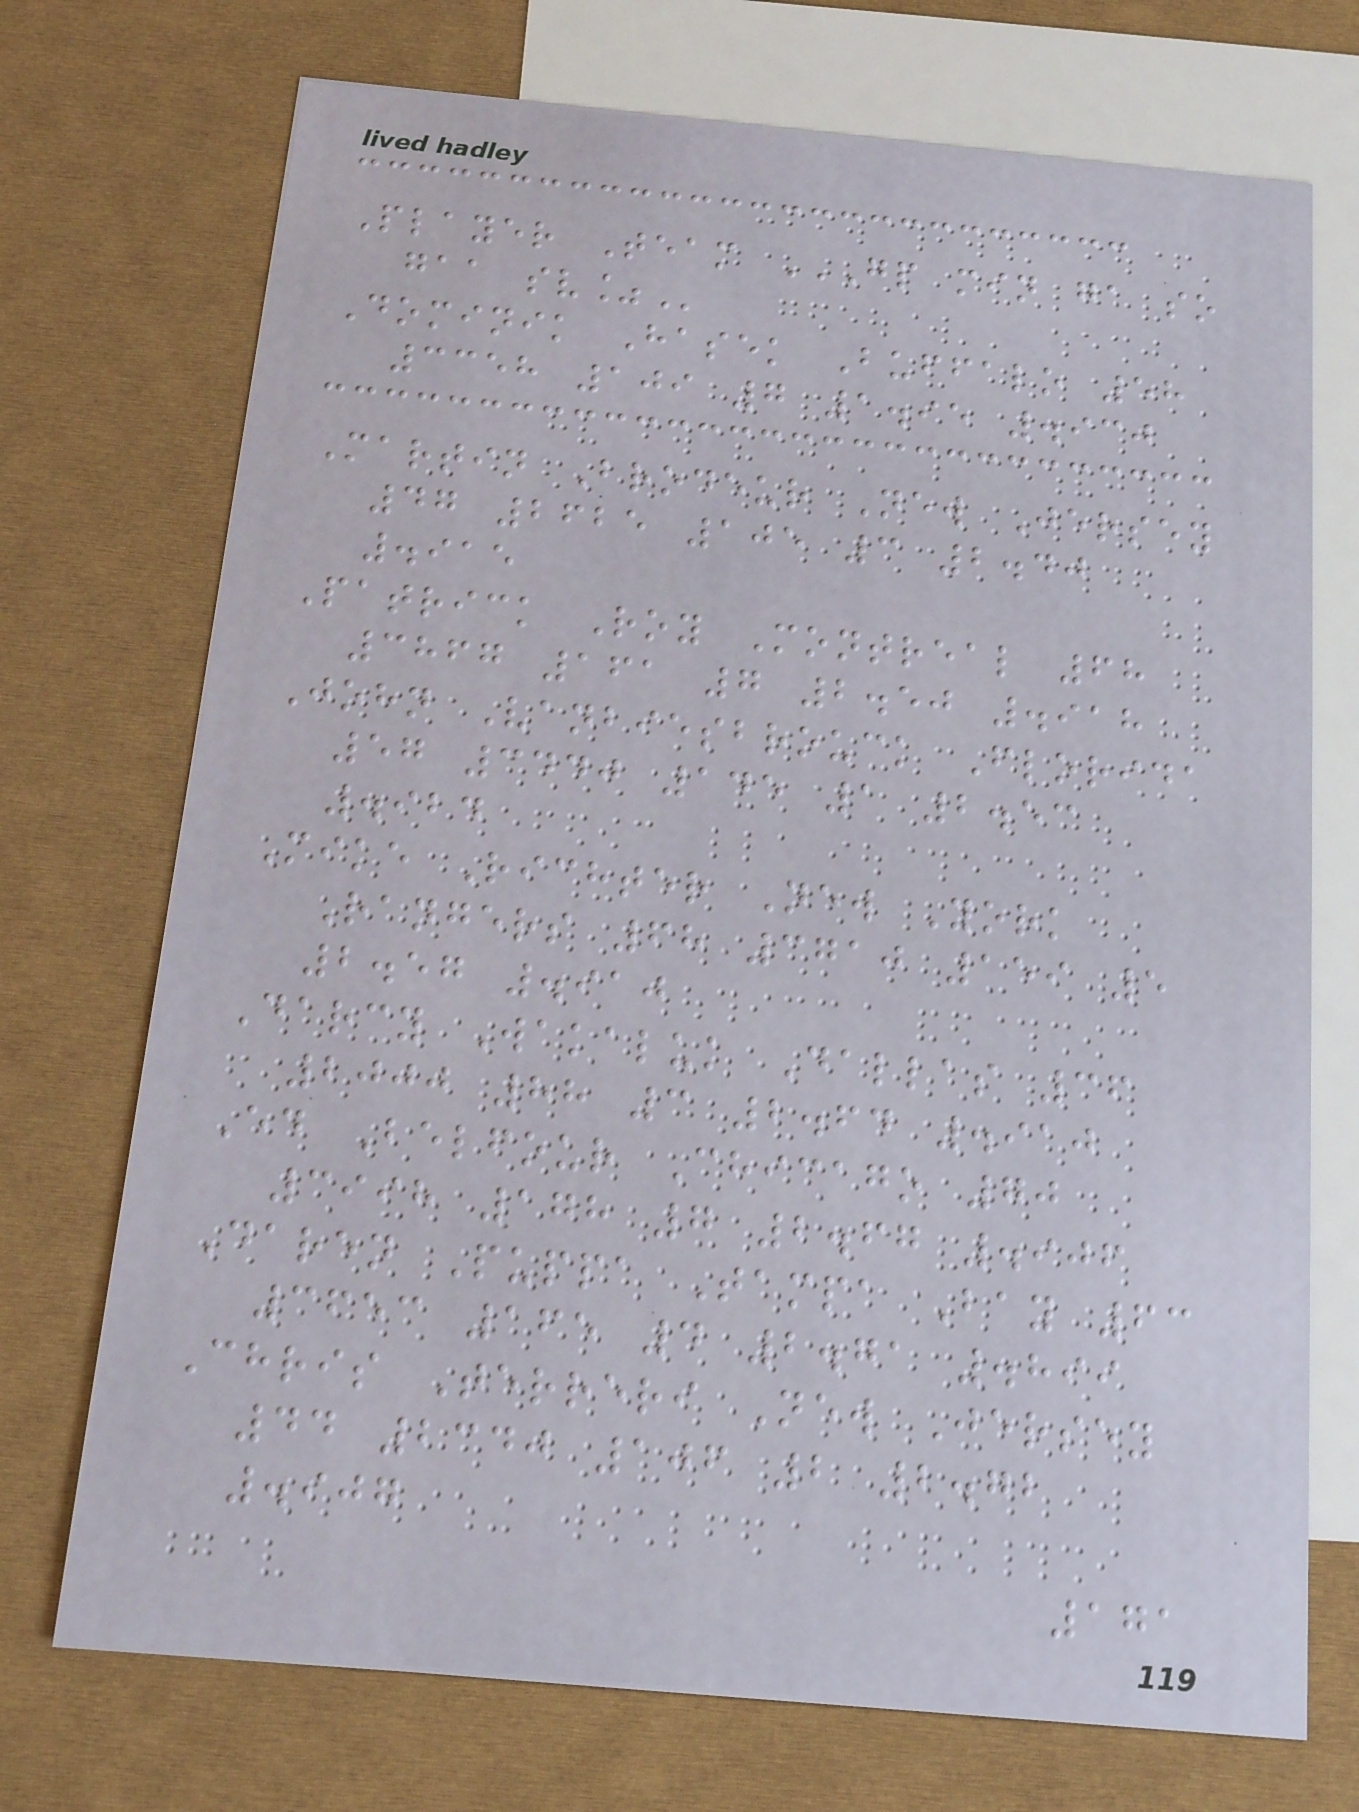Player Team GP MIN GA SO
GAA SV%
Dominik Hasek Buffalo 58
3358 109 7 1.95 .930
Martin Brodeur New Jersey
47 2625 105 3 2.40
.915
Patrick Roy Montreal 68
3867 161 7 2.50 .918
John Vanbiesbrouck Florida
57 3440 145 1 2.53
.924
Mike Richter New York
Rangers 68 3710 159 5
2.57 .910
Darcy Wakaluk Dallas 36
2000 88 3 2.64 .910
Ed Belfour Chicago 70
3998 178 7 2.67 .906
Daren Puppa Tampa Bay 63
3653 165 4 2.71 .899
Chris Terreri New Jersey
44 2340 106 2 2.72
.907
171
